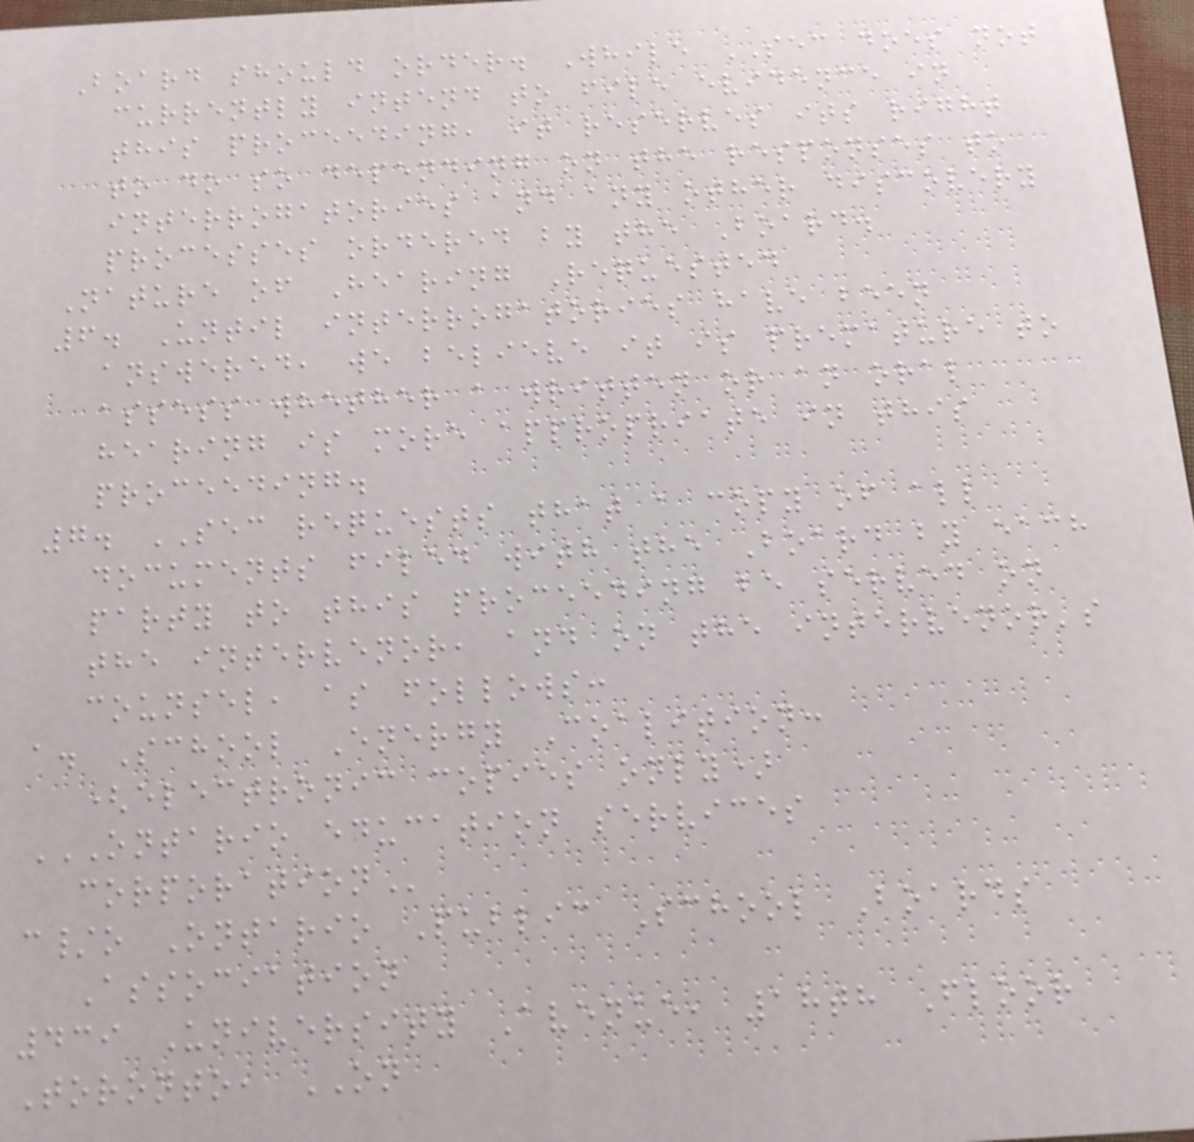Board should order. While SEC does not
currently intend to file evidence in
this proceeding, it reserves its right
to do so depending on the responses to
interrogatories and any other discovery
processes ordered by the Board.
Nature of Hearing Requested
6. Until interrogatories have been
answered, we believe it is premature to
assess whether a written or an oral
hearing is more appropriate in this
proceeding.
7. SEC requests that a copy of all
documents filed with the Board by each
party to this proceeding be served on
the intervenor, and on the intervenor's
counsel, as follows:
a. School Energy Coalition:
(electronic copies only)
ONTARIO EDUCATION SERVICES
CORPORATION
c/o Ontario Public School Boards
Association
439 University Avenue, 18th Floor
Toronto, ON
